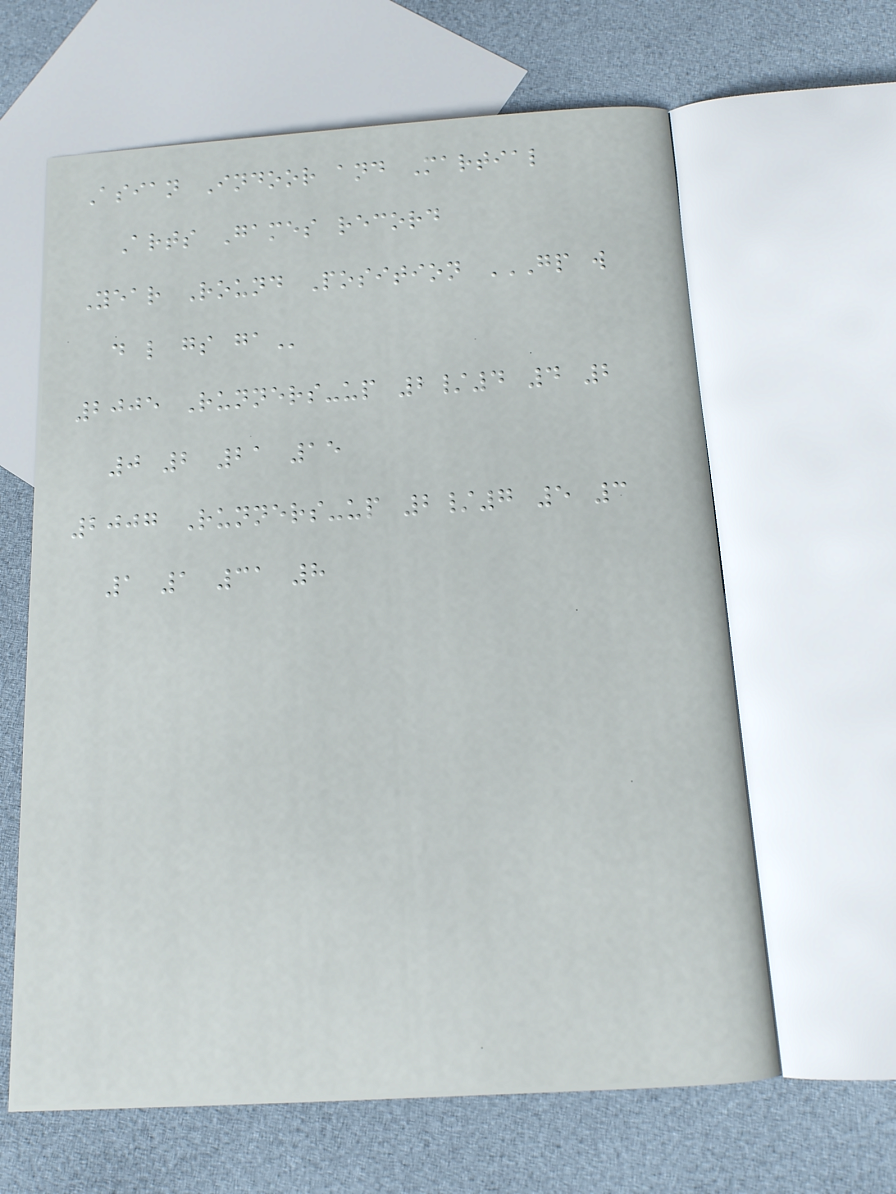Asian Indoor and Martial
Arts Games record
Year Round Position GP W
D L GS GA
2005 Runners-up 2/4 4 2
0 2 21 15
2007 Runners-up 2/7 5 3
1 1 31 8
